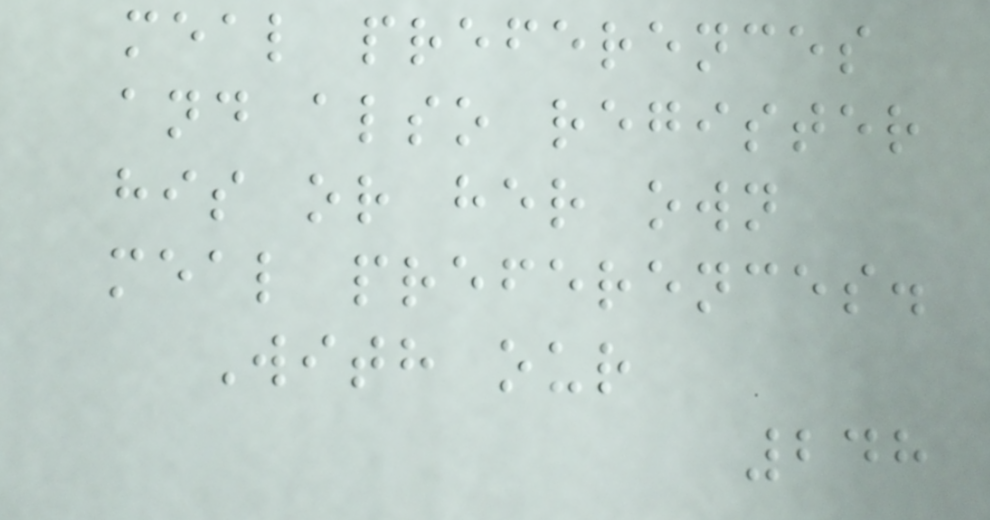meal preferences
and also register
his or her own
meal preferences.
With our
248
